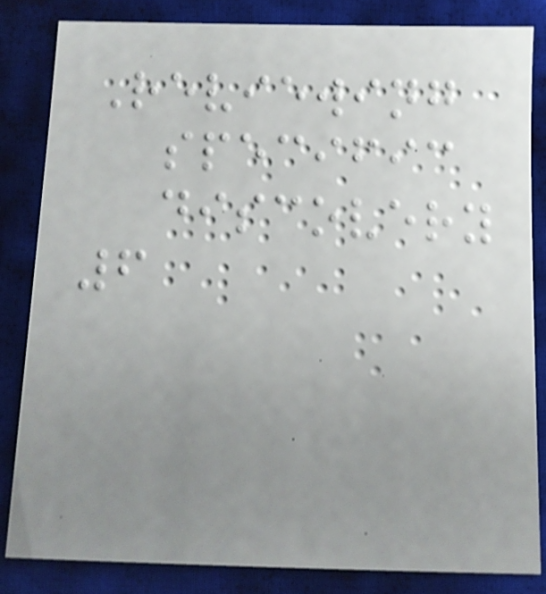Reviewing
specific
discovery
6
